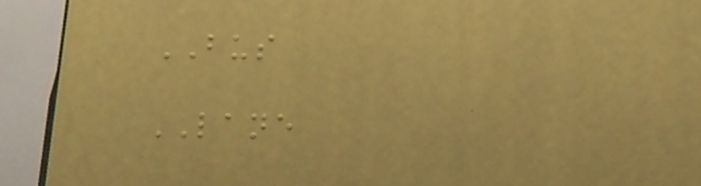BUS
LANE
